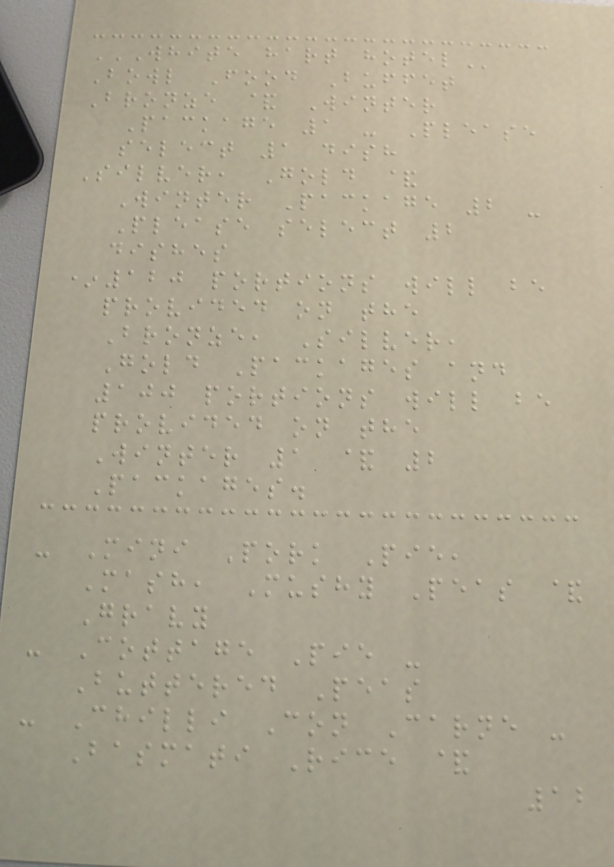WHITE HART HOTEL
Bowl Food Buffet
Bronze & Winter
Package 1 - Please
select 1 dish
Silver, Gold &
Winter Package 2 -
Please select 2
dishes
*120 portions will be
provided on the
Bronze, Silver,
Gold Packages and
100 portions will be
provided on the
Winter 1 & 2
Packages.
- Mini Pork Pie,
Mash, Mushy Peas &
Gravy
- Cottage Pie -
Buttered Peas
- Chilli Con Carne -
Basmati Rice &
12
